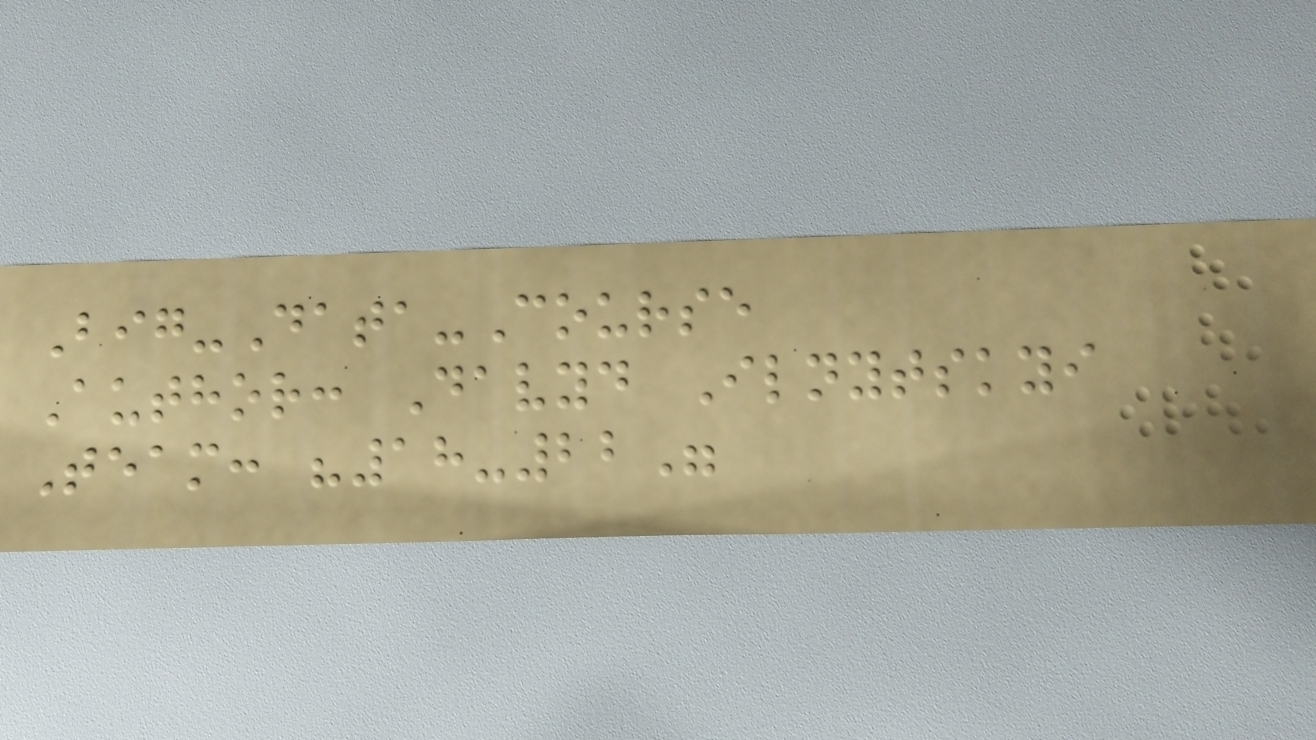Big-Data-Course
Author: Davyd Ilnytskyi
Team: "18-22"
